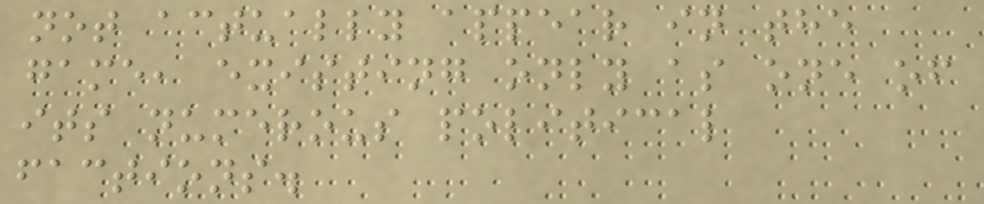not actually appear in the
game, existing only as one of
its numerous political
factions.
